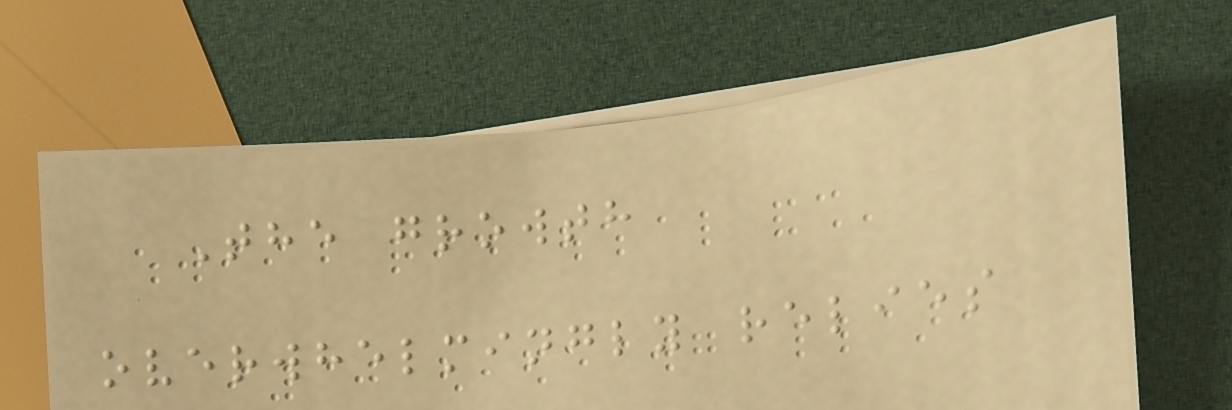The growth
overwhelmingly relies
